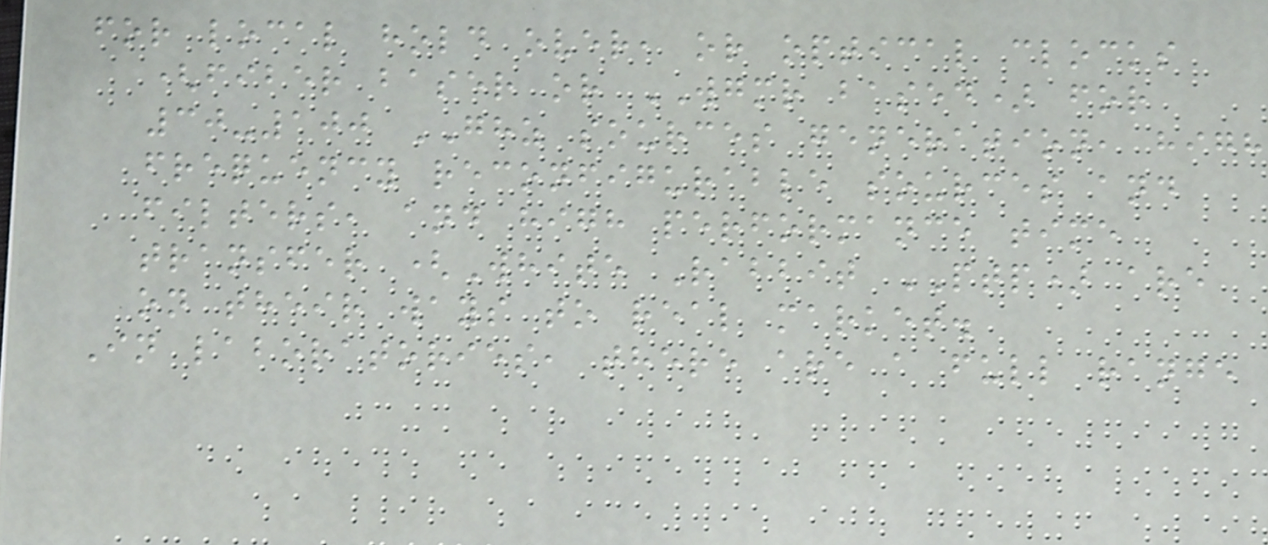for local hold over, or optical clocks
(fiber baser or WGMR based) for
30-100 GHZ sources generation, high
frequency reconfigurable sources and
filters, and high performance time
transfer (White Rabbit PTP) are
on their ways to real market.
In laboratories, there are a full range
